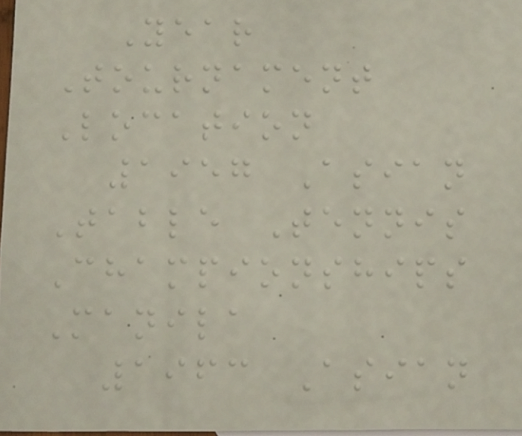Year
Tournament
Location
1957 Asian
Table Tennis
Championships
Manila
1963 Asian
